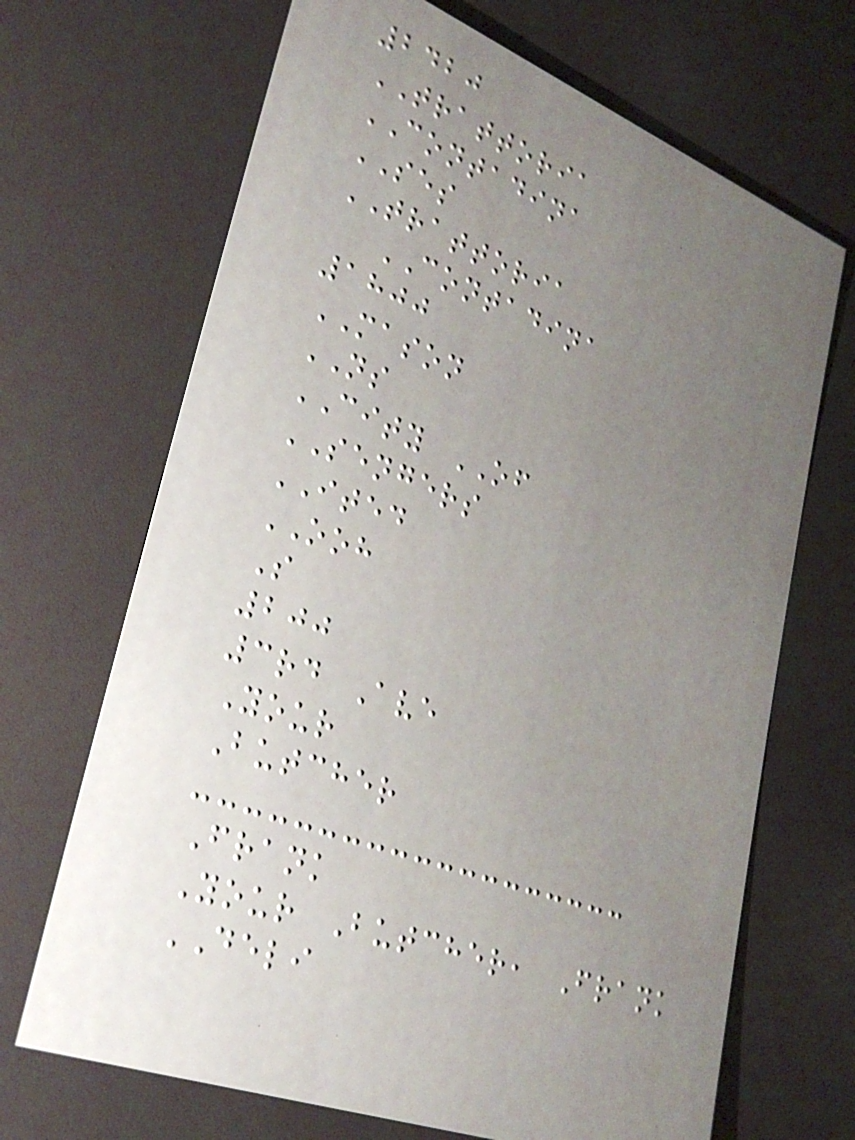2420
TRATTORIA
CONTADINA
SES
TRATTORIA
CONTADINA
1800
MASON
NS
CITY OF
SENGERS
ITED
OOH
S
200
3rd Ave
Your
Butcher
Frank
Your Butcher, Frank
DELI
